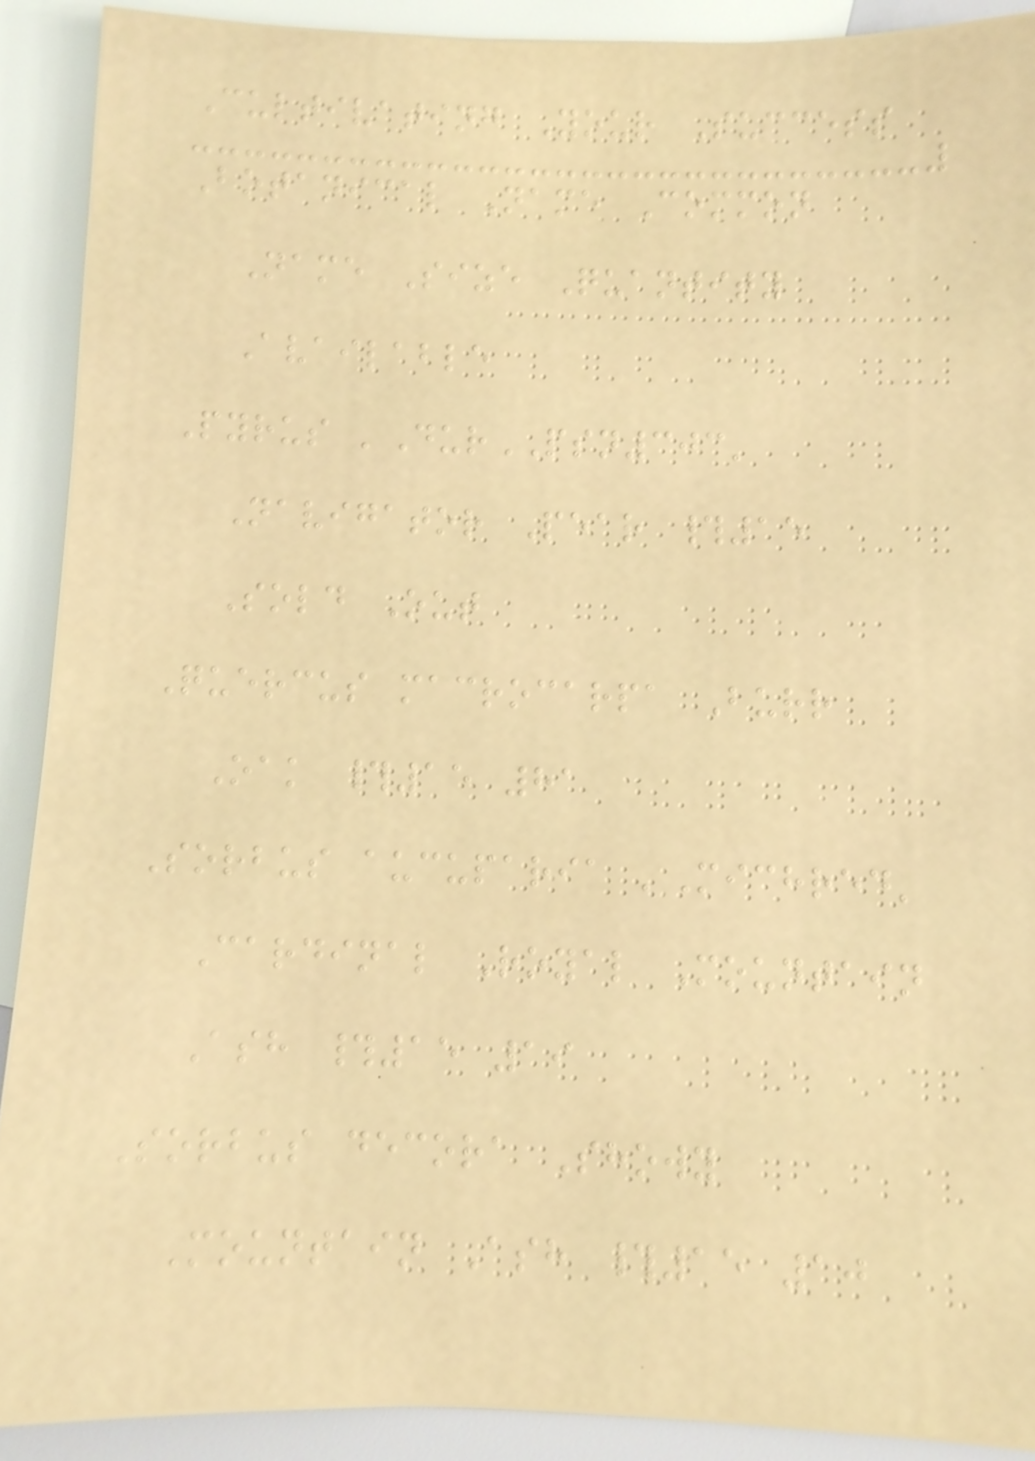Cultivating Your Success
Botanical Name Common
Name Size Quantity
Available
Pyrus 'DurPSN303'
Navigator Pear #15
Sold Out
Quercus macrocarpa Burr
Oak #15 81
Sorbus aucuparia 'Michred'
Cardinal Royal Mountain
Ash #15 19
Sorbus decora Showy
Mountain Ash #15 10
